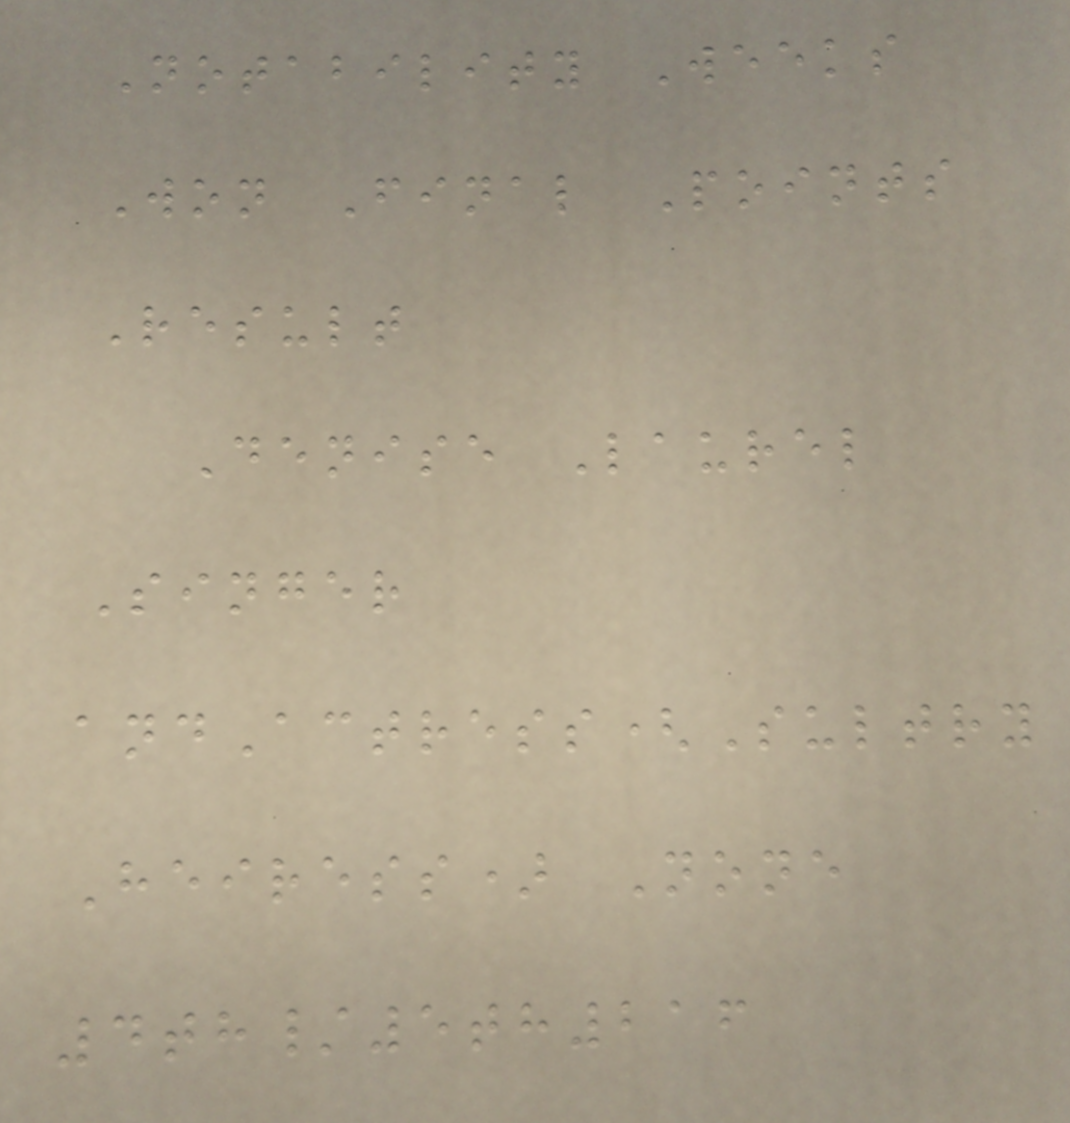Notability Weeks
Won Final Points
Result
Denise Laurel
Singer
andActress(Sultry
Heiress) None
4th/5th216
